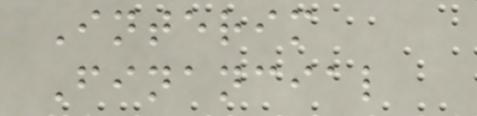Interim
Financial
